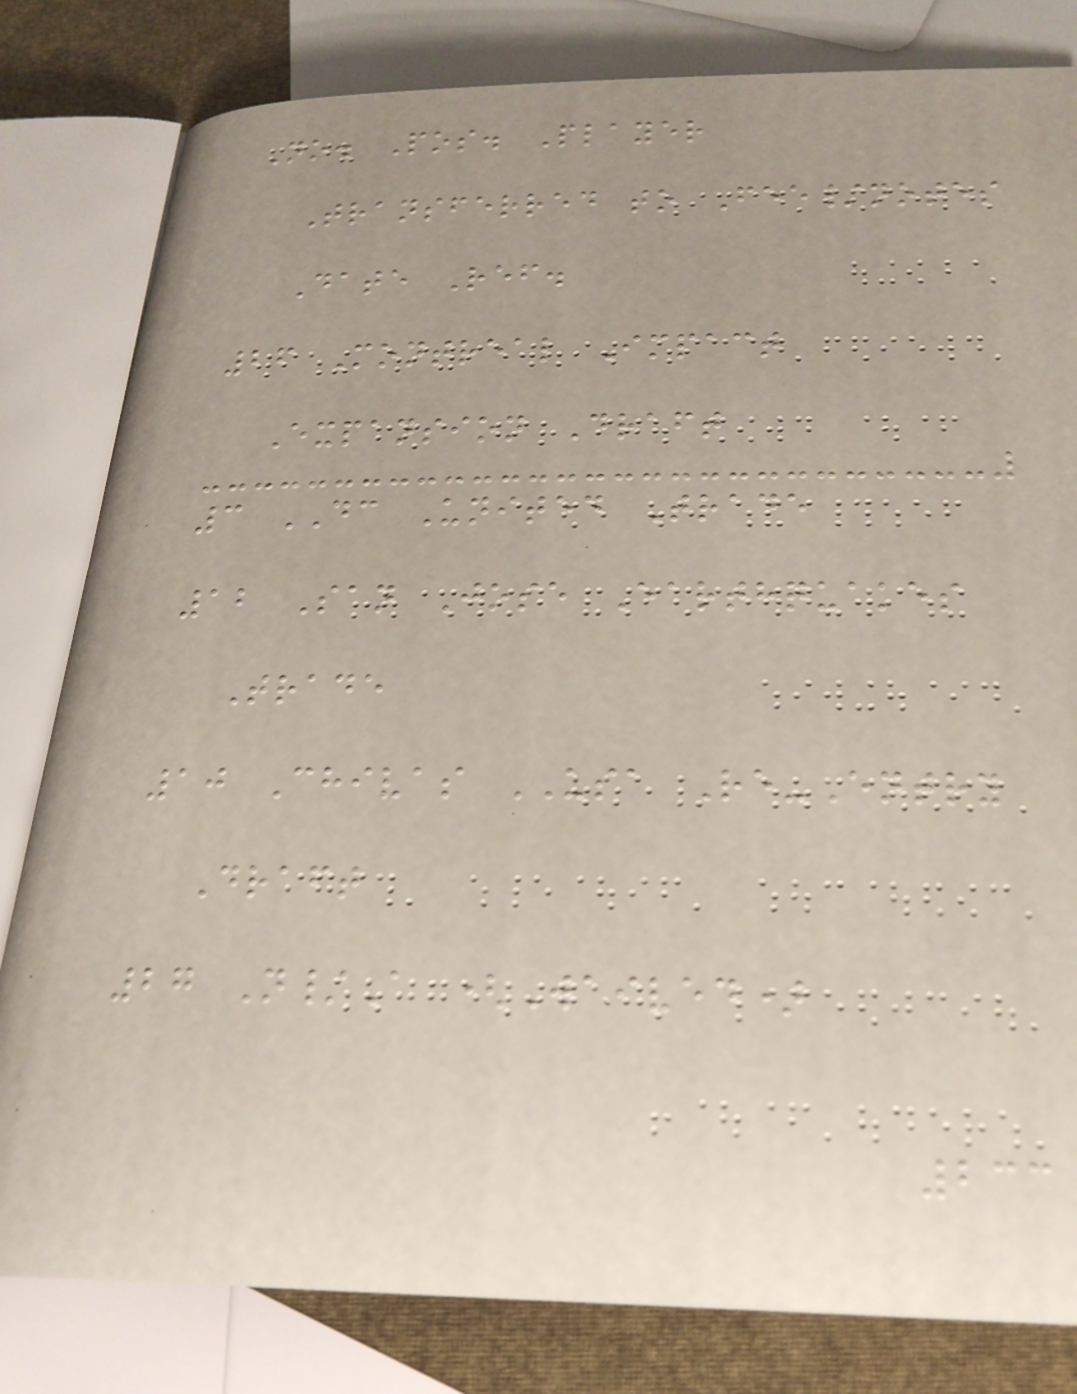No. Pos. Player
Transferred to Fee/notes
Date Ref.
26 Montreal Impact
Expansion Draft
3 DC United Trade
12 San Jose Earthquakes
Trade
10 Chivas USA Re-Entry
Draft
27 N/A (Waived)
233
